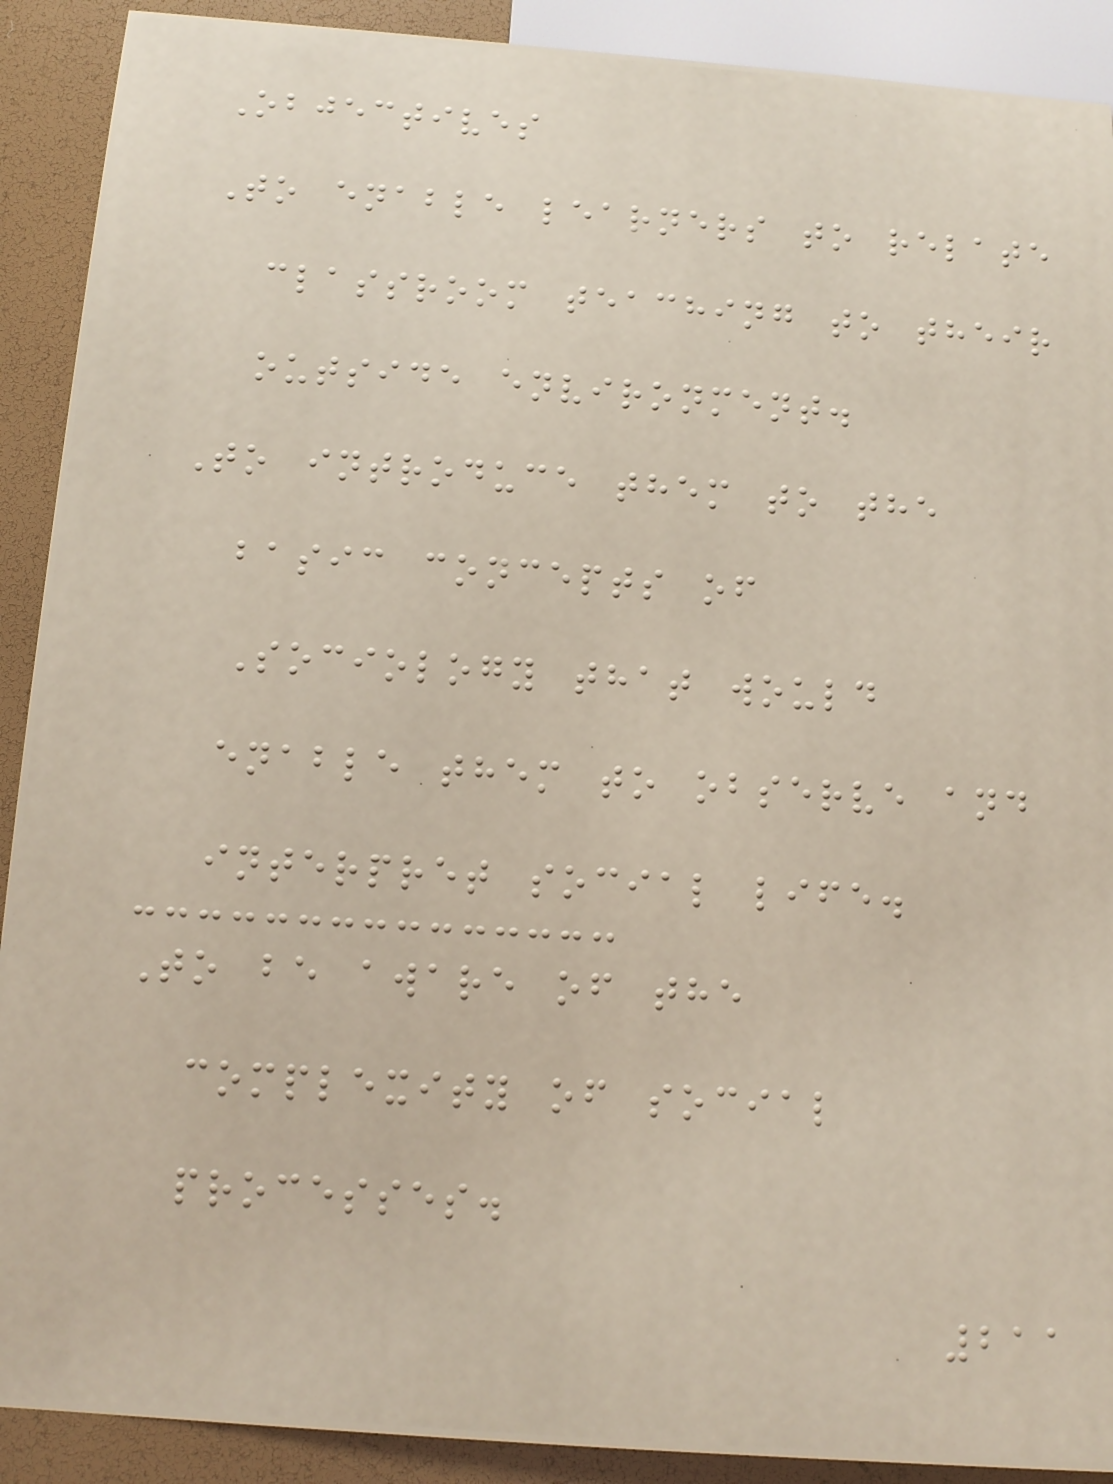Objectives
To enable learners to relate
classroom teaching to their
outside environment.
To introduce them to the
basic concepts of
Sociology that would
enable them to observe and
interpret social life.
To be aware of the
complexity of social
processes.
211
